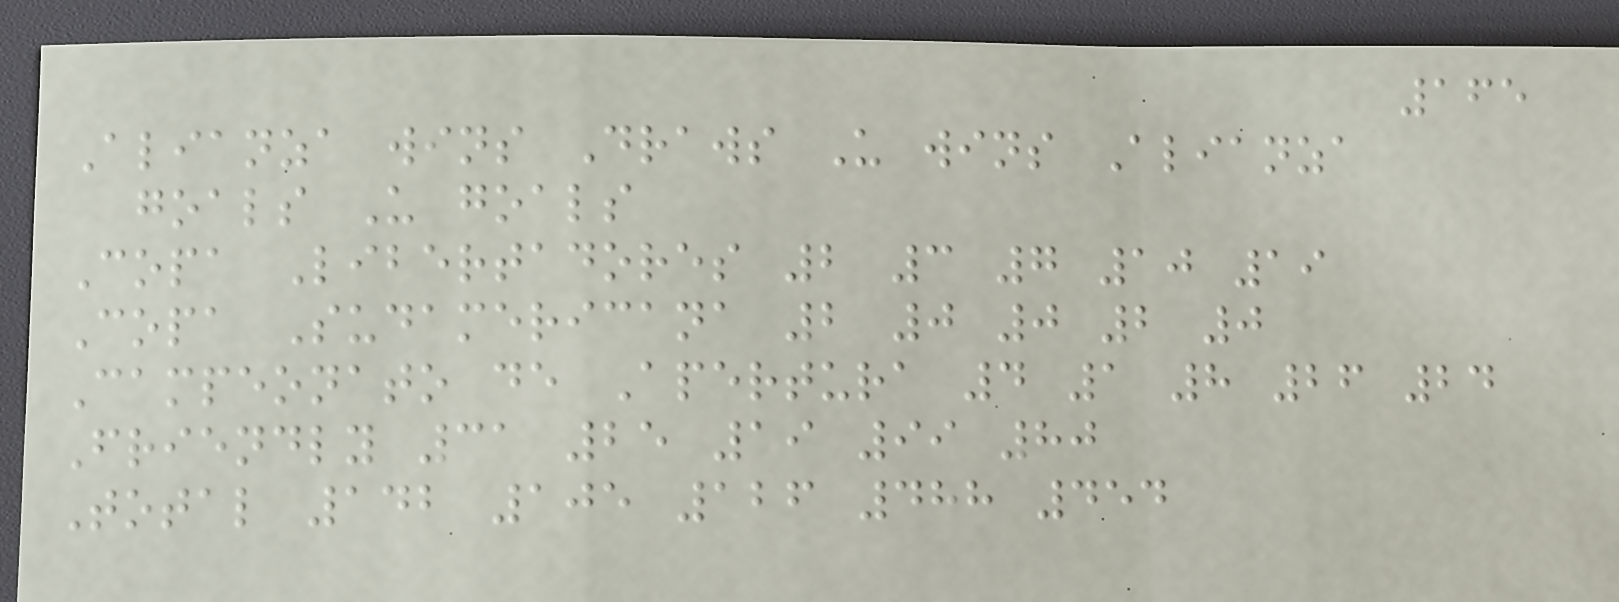165
Alianza wins Draws U wins Alianza
goals U goals
Copa Libertadores 2 3 7 10 19
Copa Sudamericana 2 0 0 2 0
Campeonato de Apertura 4 1 8 26 24
Friendly 31 25 19 99 80
Total 142 105 126 488 454
